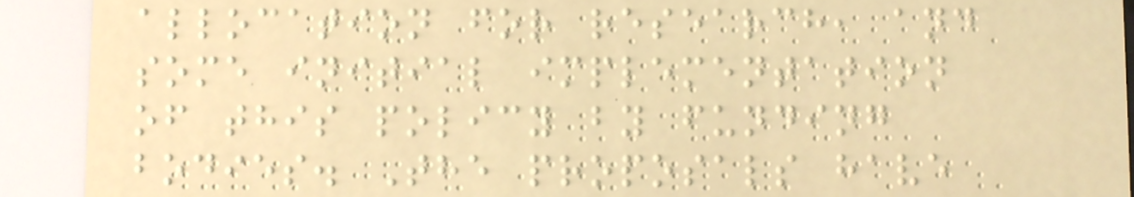allocation for research, and
some initial implementation
of this policy by funding
bodies. The proposals have
